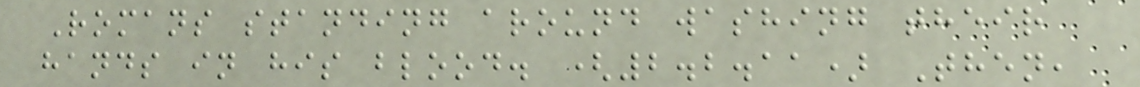Romans standing around washing their
hands in his blood. (2.2.11) Then,
